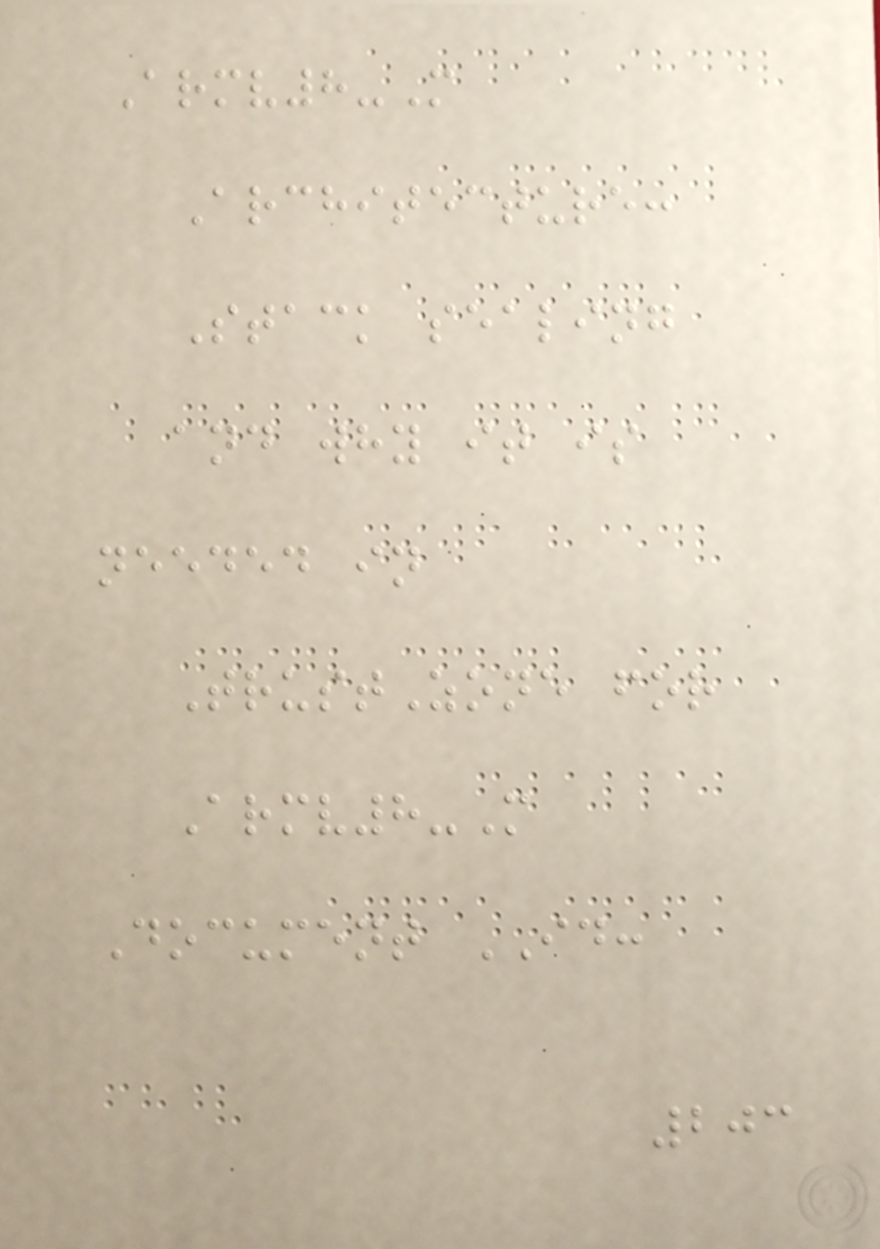Armv8-M
Architecture:
Stack sealing
and why it is
needed in
TrustZone for
Armv8-M
Document ID:
203
